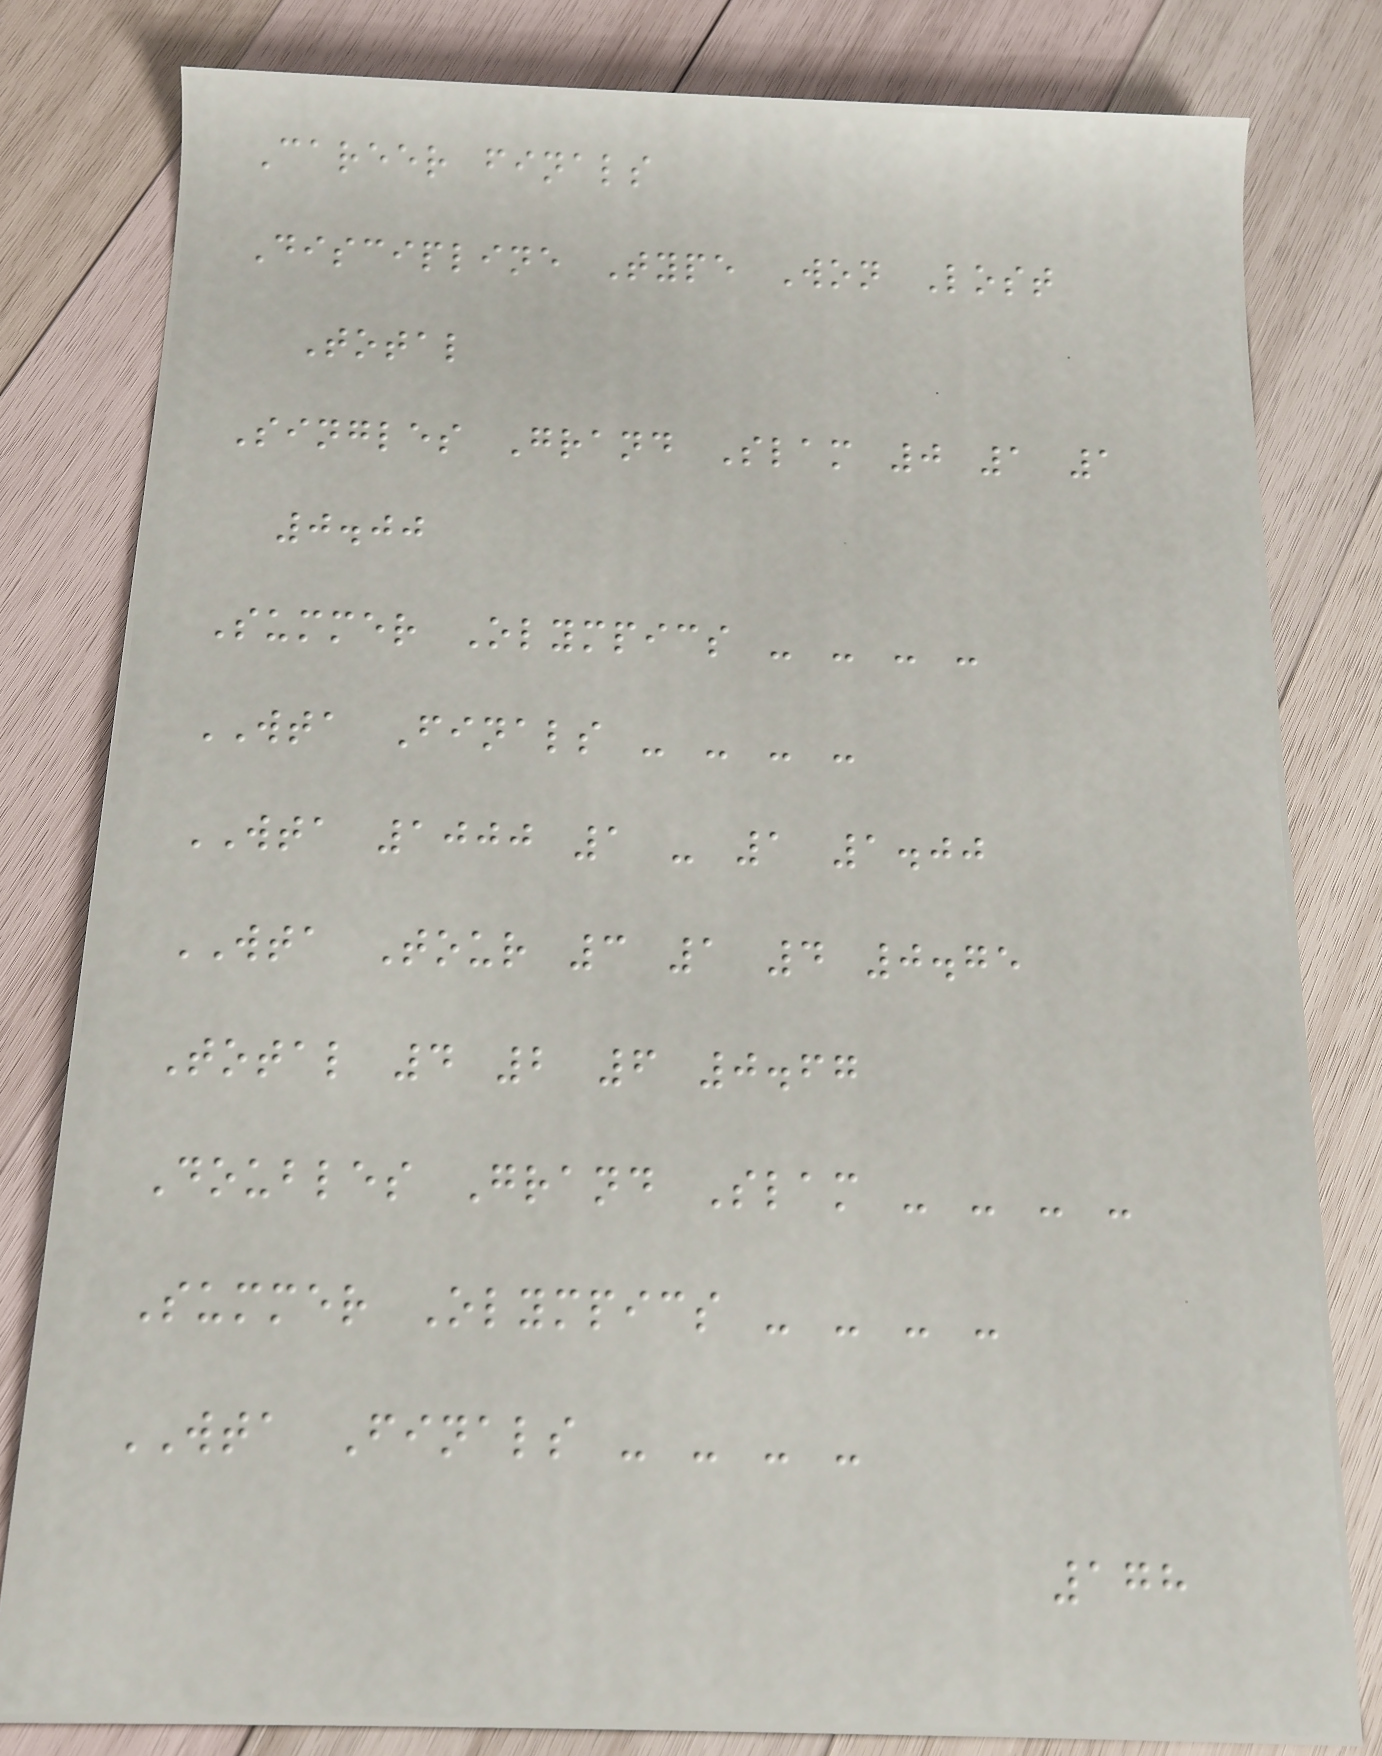Career finals
Discipline Type Won Lost
Total
Singles Grand Slam 0 1 1
0.00
Summer Olympics - - - -
WTA Finals - - - -
WTA 1000 1 - 1 1.00
WTA Tour 3 1 4 0.75
Total 4 2 6 0.67
Doubles Grand Slam - - - -
Summer Olympics - - - -
WTA Finals - - - -
178
